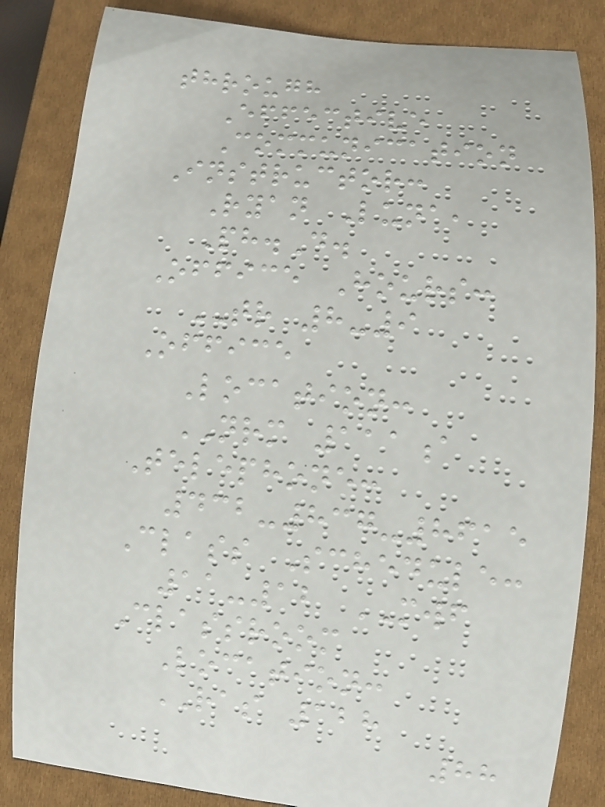through
Effective
Communication
Instructor:
Ryan Luna,
Ph.D.
Office Hours:
TR 8-9
Office
Location:
NRM 111a
Telephone:
432-837-8615
Class Schedule:
11-12 MWF
Classroom
Location:
RAS 128
88
